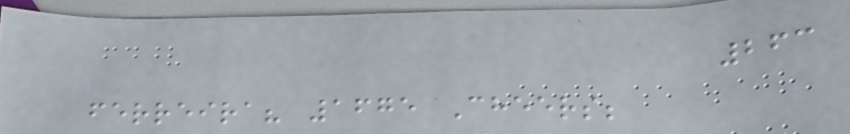263
ferreira? 1675 Cheers;
